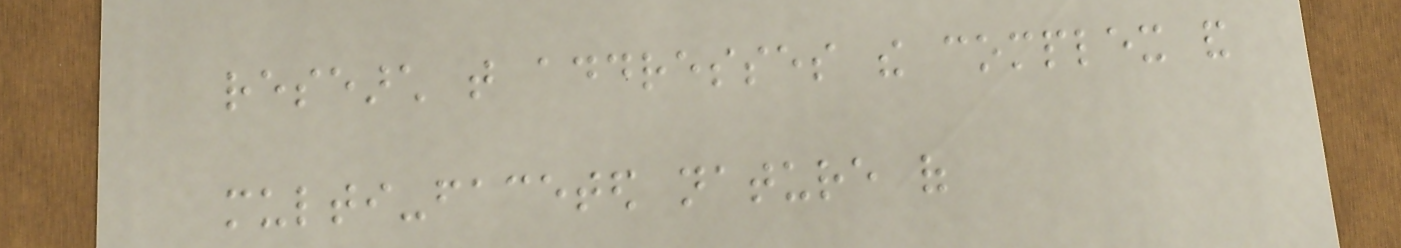research that addresses the complex and
multi-faceted nature of
